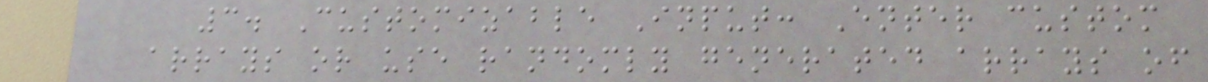3. Customizable Input: Enter custom
arrays or use randomly generated arrays of
